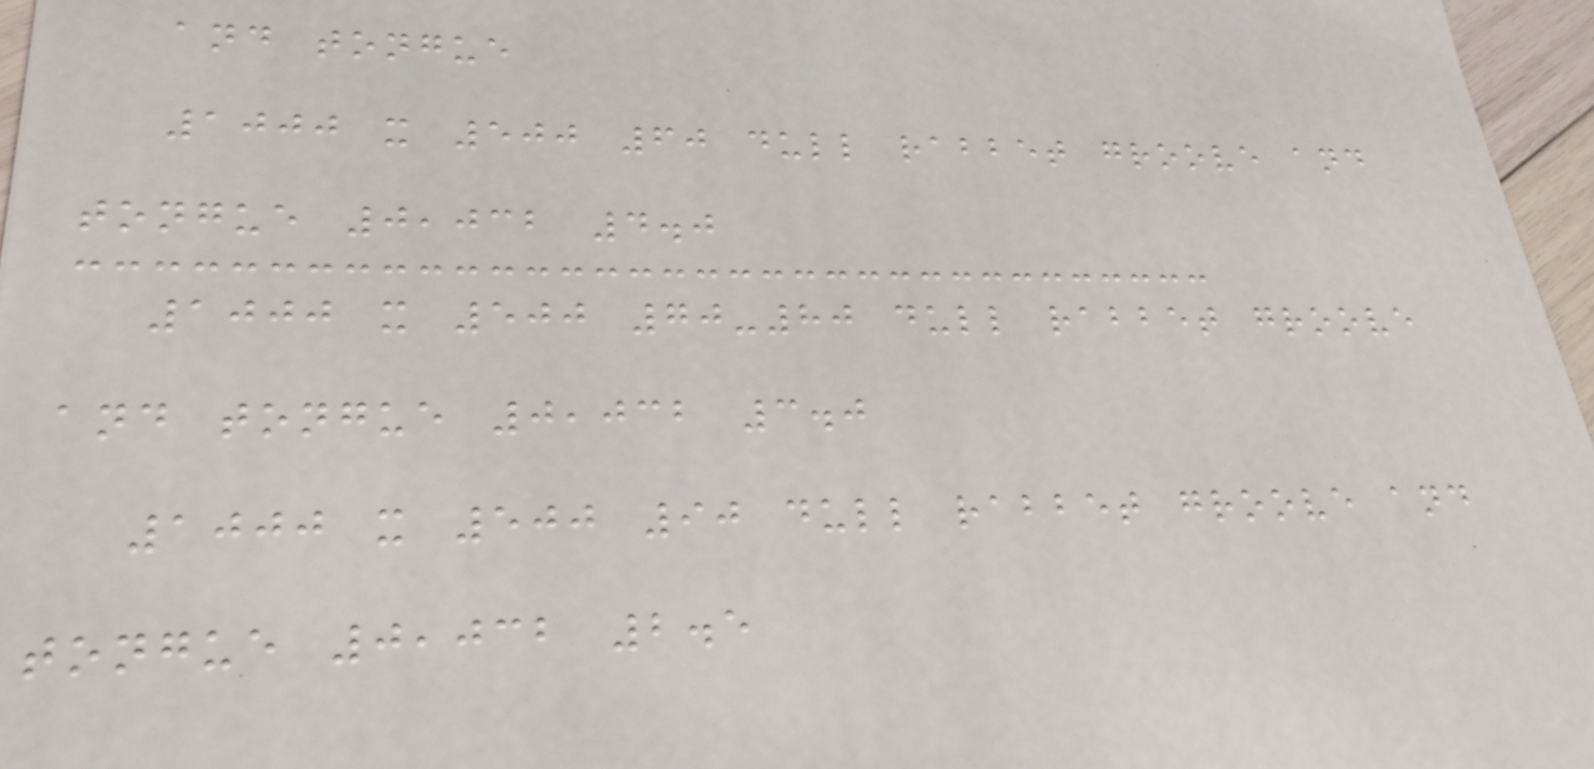and tongue
1000 x 500 60 dull rabbet groove and
tongue 0,032 4.0
1000 x 500 70-80 dull rabbet groove
and tongue 0,032 3.0
1000 x 500 90 dull rabbet groove and
tongue 0,032 2.5
